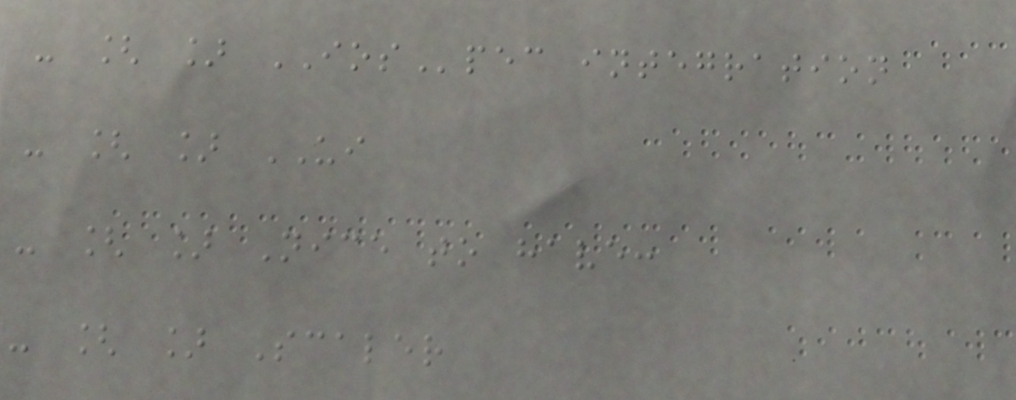- [ ] IOSpec integration
- [ ] UI
- [ ] Nice to have:
- [ ] Scaler
